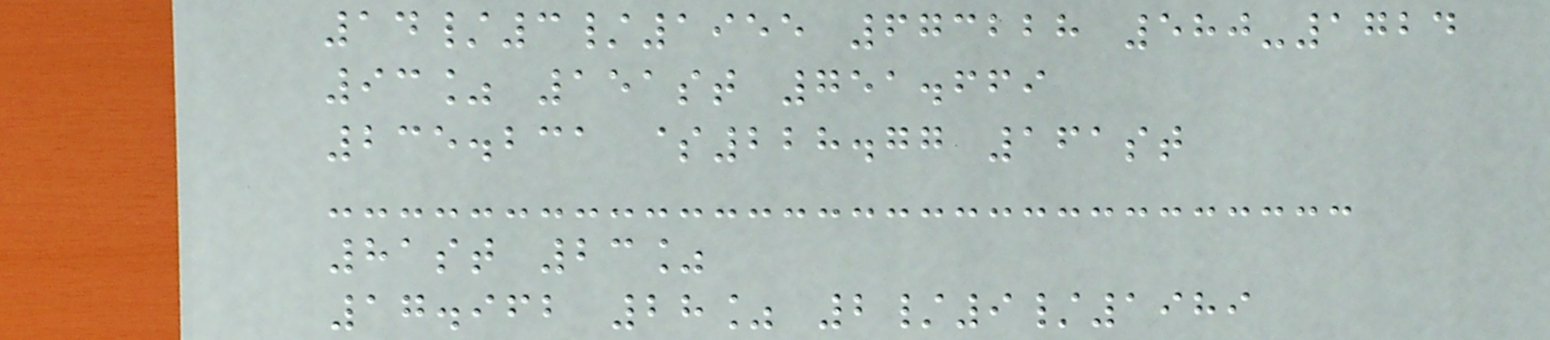14/3/1955 673228 580-1724
93% 151st 751.669
235.231 $228.77 161st
81st 23%
17.962 28% 2/9/1989
